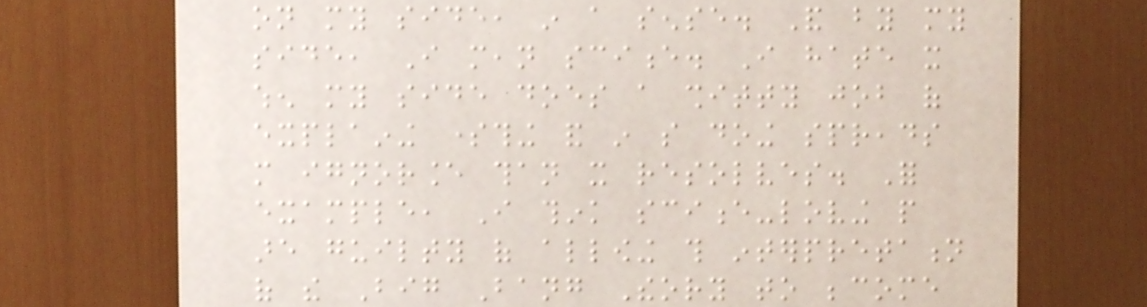on my side, in a sense. And by my
side, I mean science. I hate it
when my side does a shitty job of
explaining something and in so doing spreads
more ignorance than it resolves. For
example, I think science-loving people
are guilty of allowing this interpretation
of the Big Bang Theory to become
